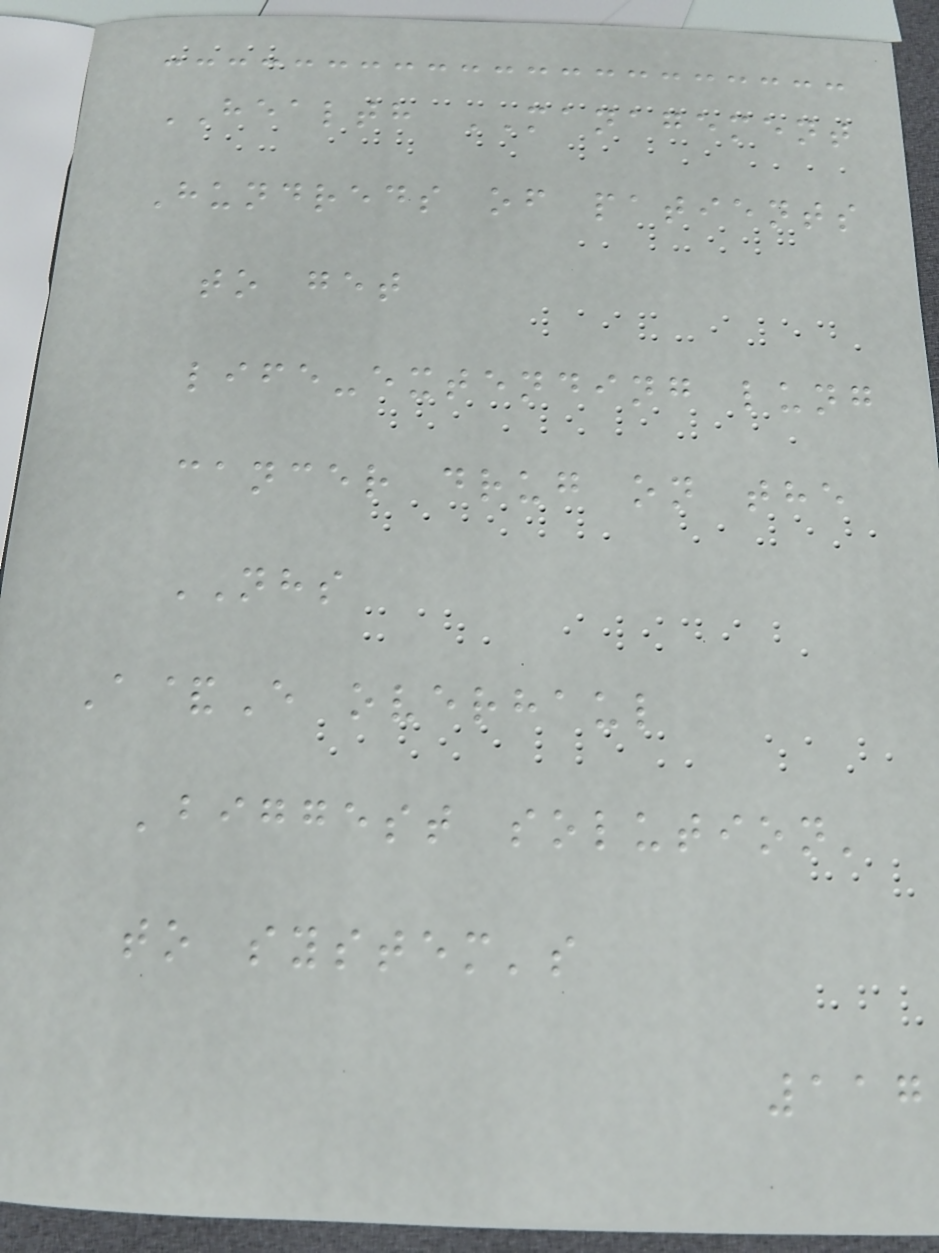HEALTH MANAGEMENT
Hundreds of patients
to get
life-extending lung
cancer drug on the
NHS
A&E overhaul
'biggest solution'
to system's
117
